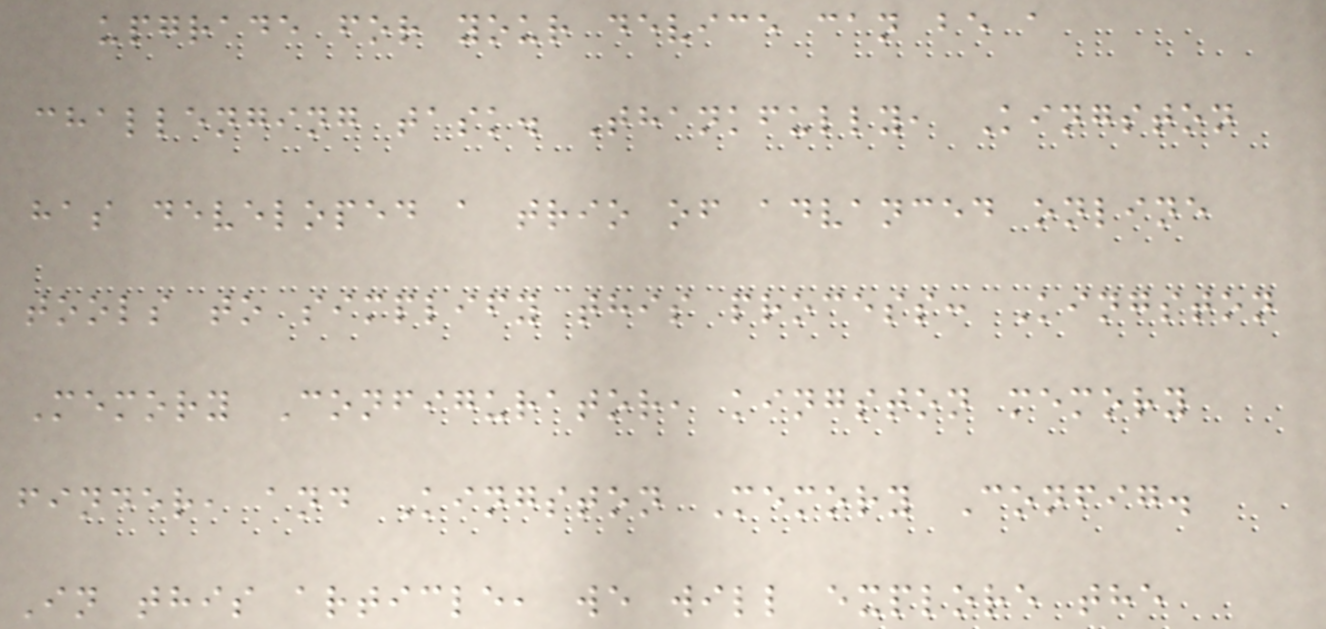upgrade for your device can be a
challenging task. Thankfully, Kingston
has developed a trio of advanced online
tools to simplify this process: Kingston
Memory Configurator, kingston memory
finder, and Kingston Memory Config.
In this article, we will explore the
